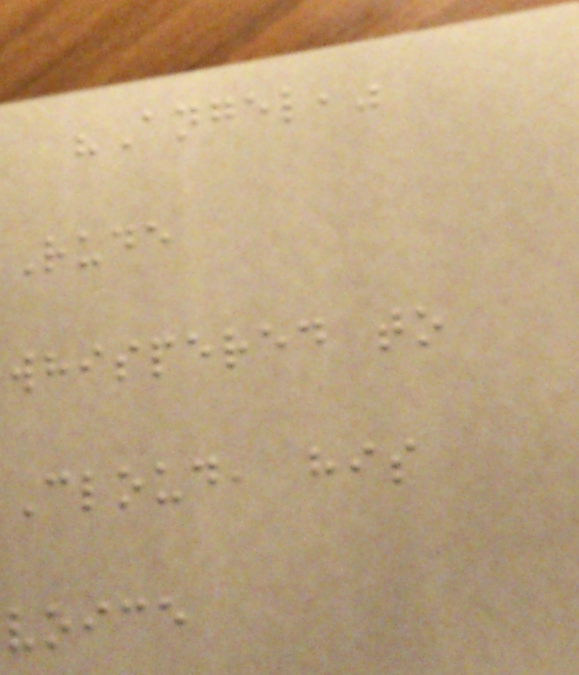"Angel,"
Rude
whispered to
Cloud, his
voice
